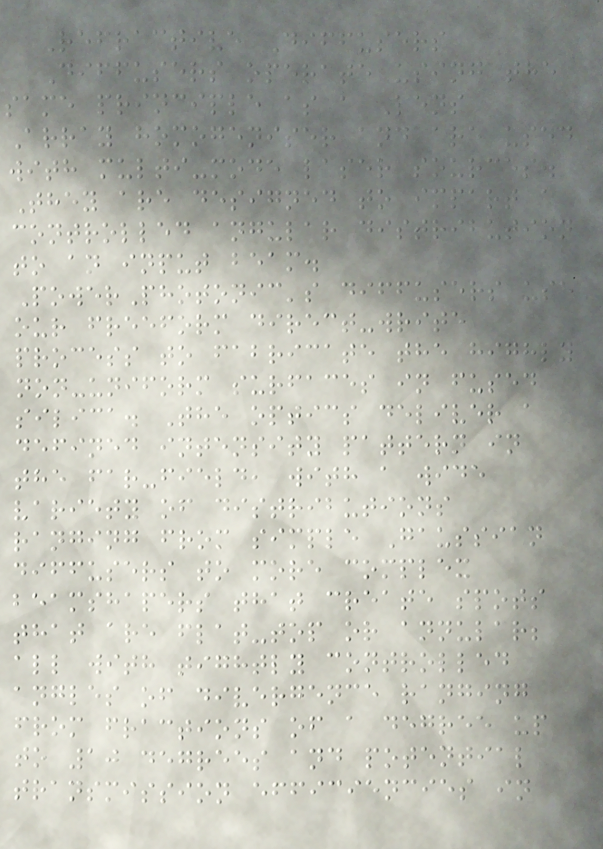Refractive Diffusers
Diffusers operate using the
same principle as a Lens
Array homogeniser and are used
with multi-mode laser sources.
They are designed to impart a
controlled angular distribution
to an input beam.
PowerPhotonic's diffusers use
our freeform direct-write
process to fabricate the highly
non-uniform surfaces in fused
silica. The optics deliver a
defined intensity pattern in
the far-field, with a wide
variety of distributions
ranging from simple Gaussian
diffusers to more complex
beamshapers that create spots
that are flat-top or annular;
all with tightly controlled
angles of divergence ranging
from fractions of a degree up
to 10 degrees and potential
transmission efficiencies in
